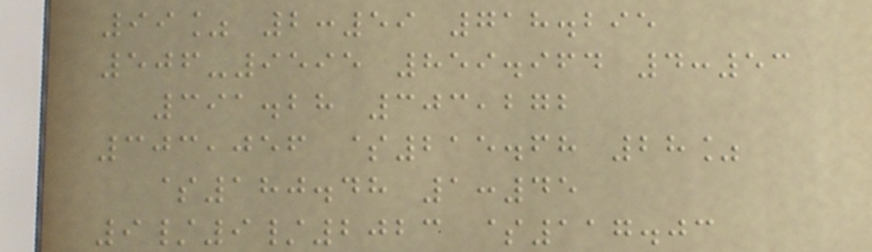99% 2:59 718.295
506-9595 859.964 4:53
391.28 303,272
303,056 $215.68 28%
$180.48 1:45
9/9/2023 $117.03
